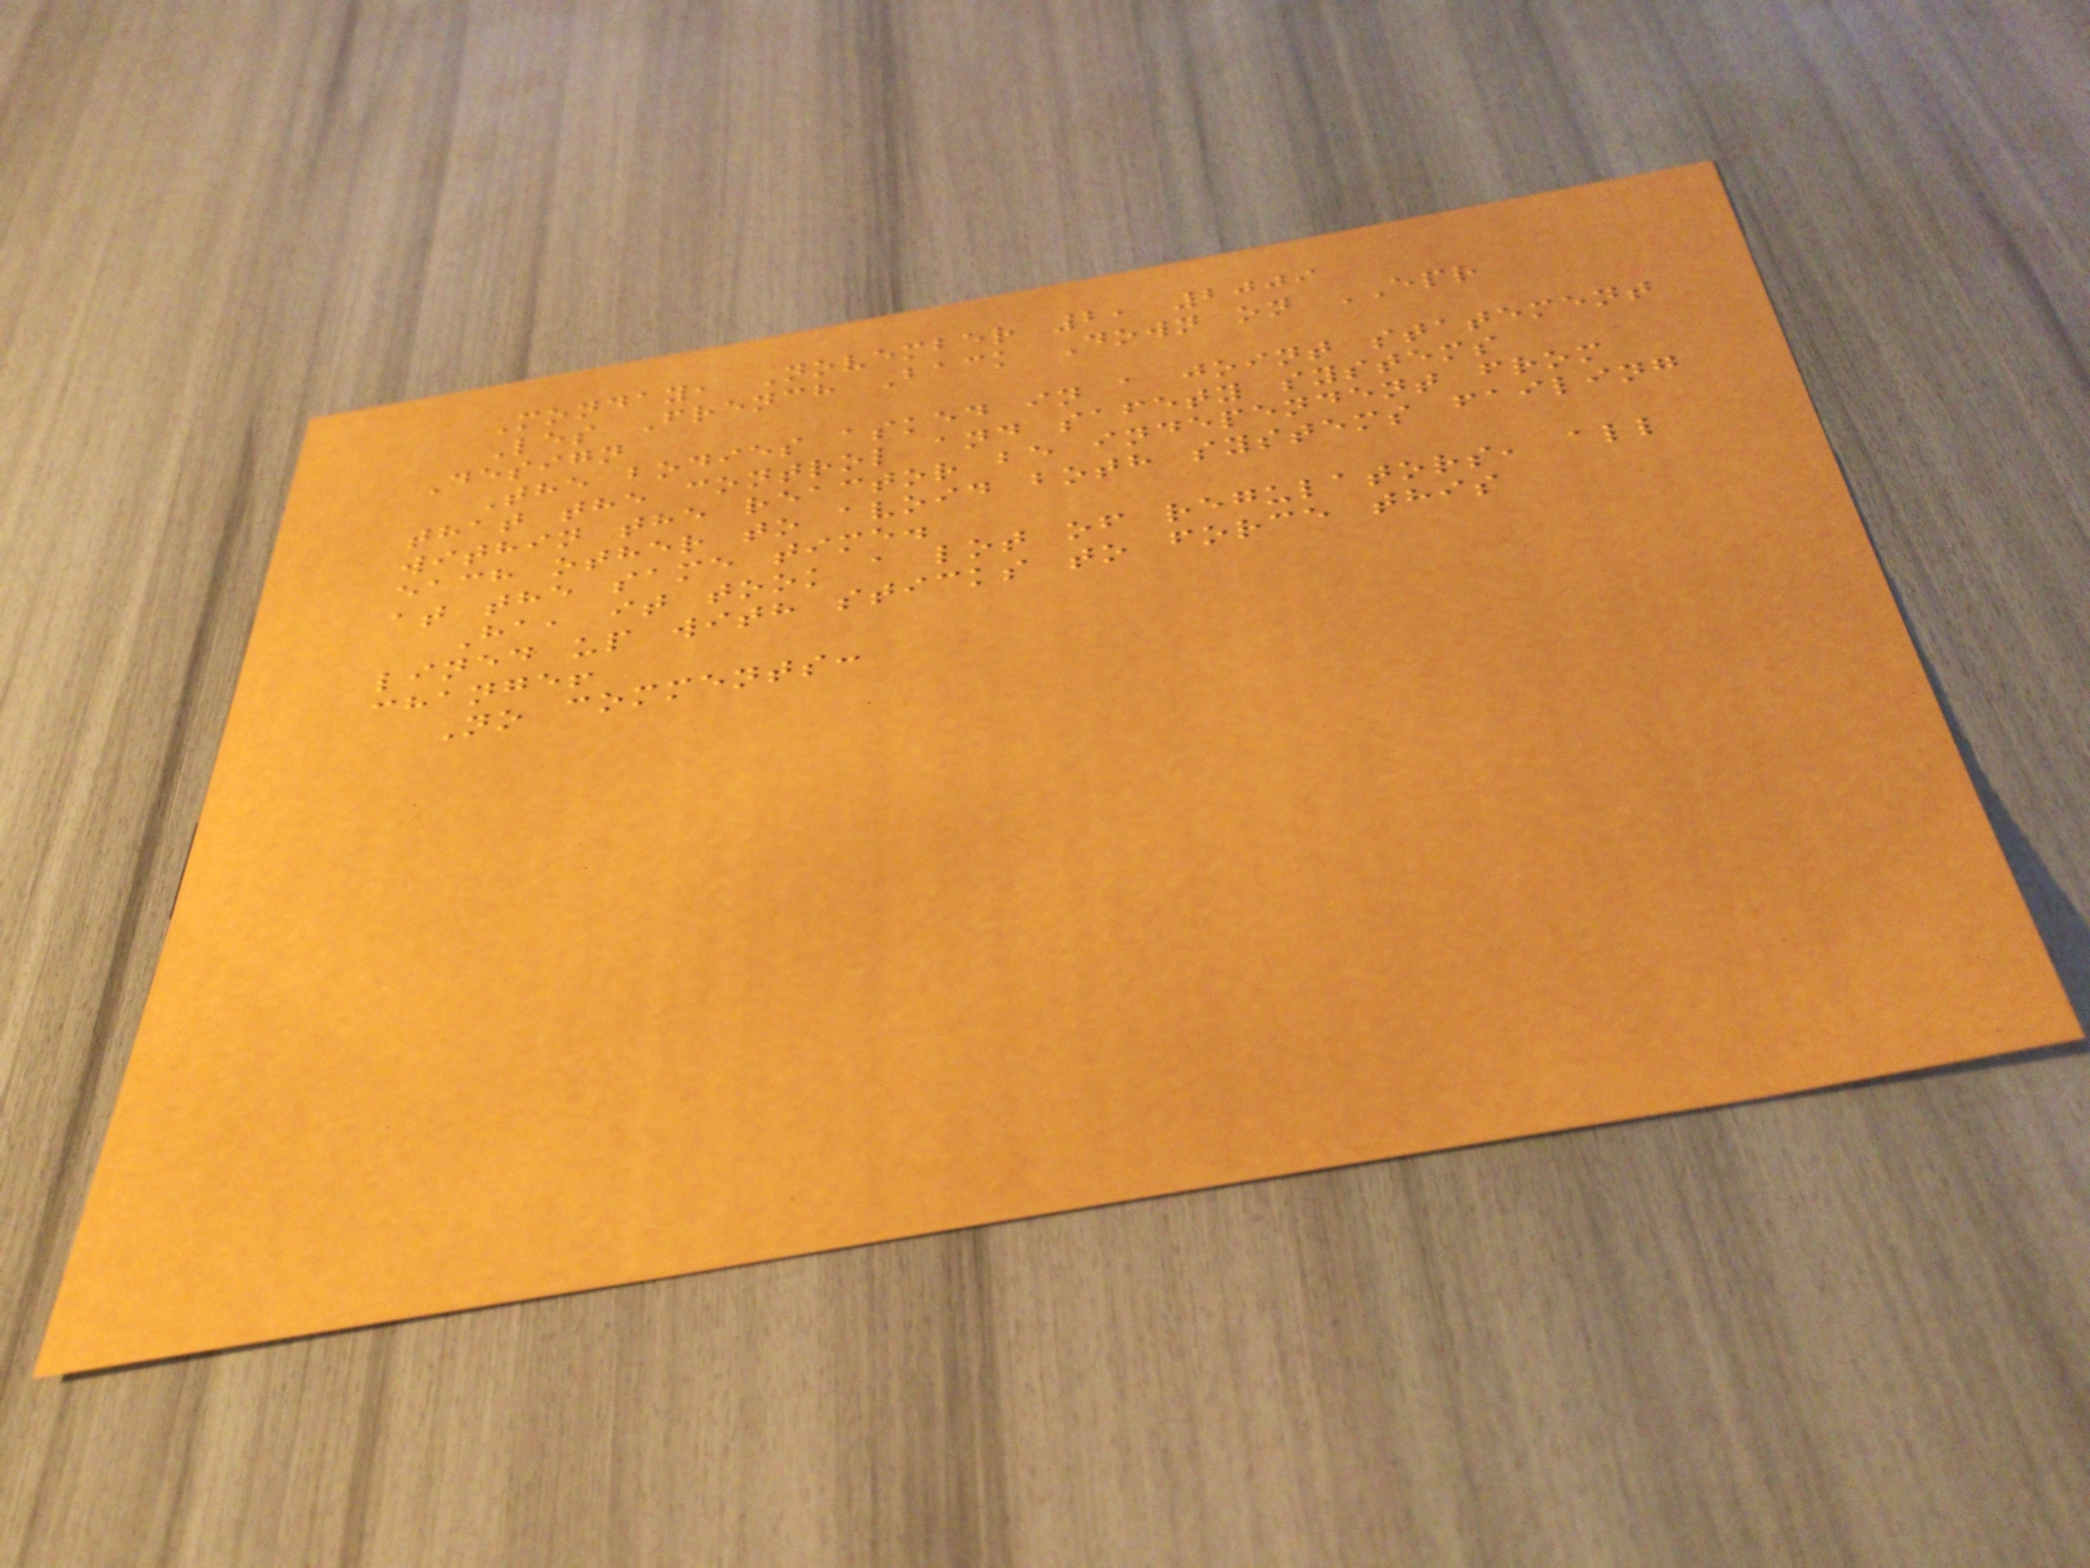Monday, November 2, 2009
Les French Back Down on EPR
Design
The bodies asked in a joint statement
that the control and safety systems
within the reactor be independent from
each other to avoid both systems failing
at the same time.
Ha, it took a lot of regulators, all
lined up with sticks to force this
change!
No comments:
